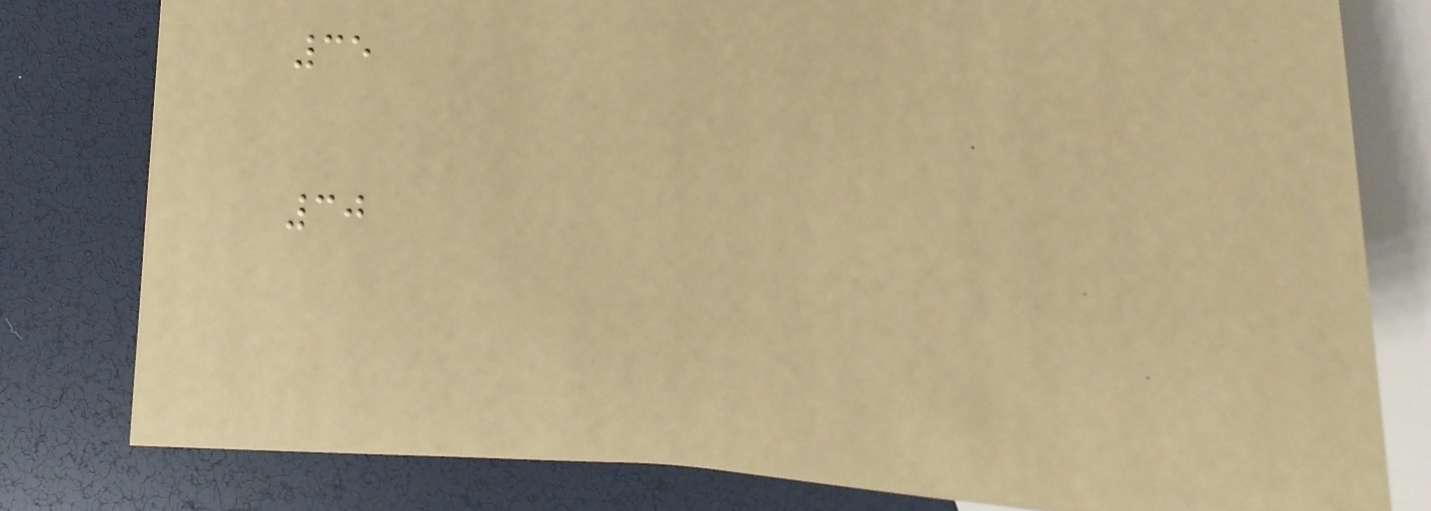35
30
